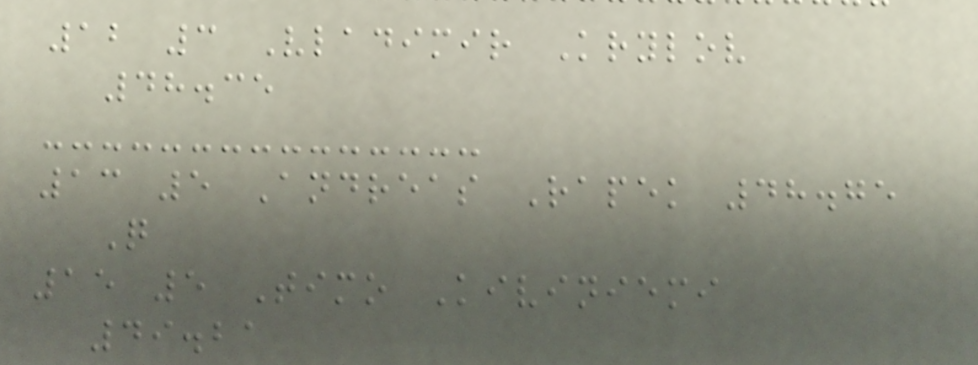12 3 Vladimir Krylov
48.35
13 5 Andreas Rapek 48.75
Q
15 5 Timo Kiviniemi
49.21
